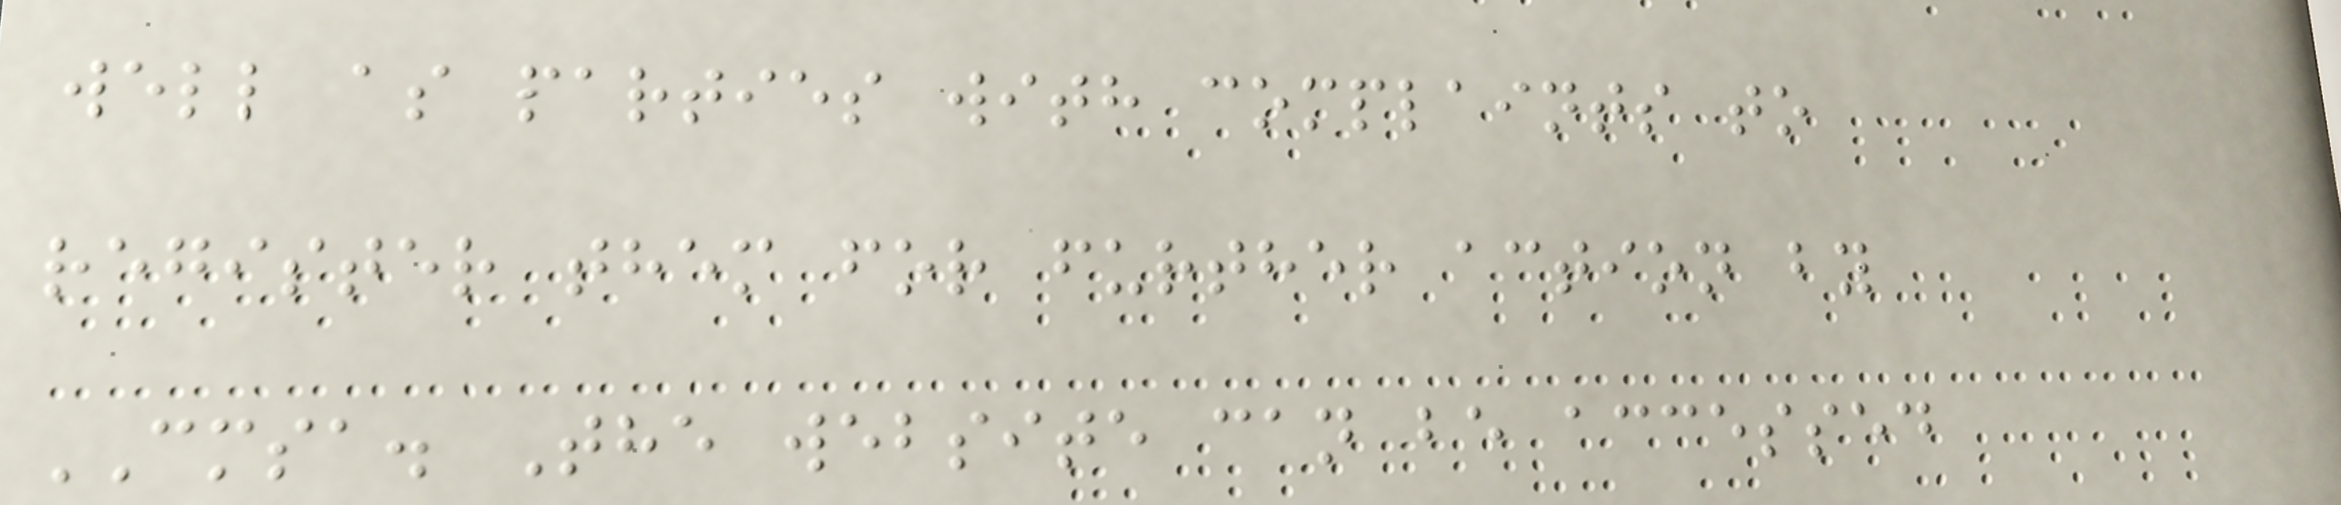well as parties with complaints to
register them for further action by
CMSA. The website can be accessed
